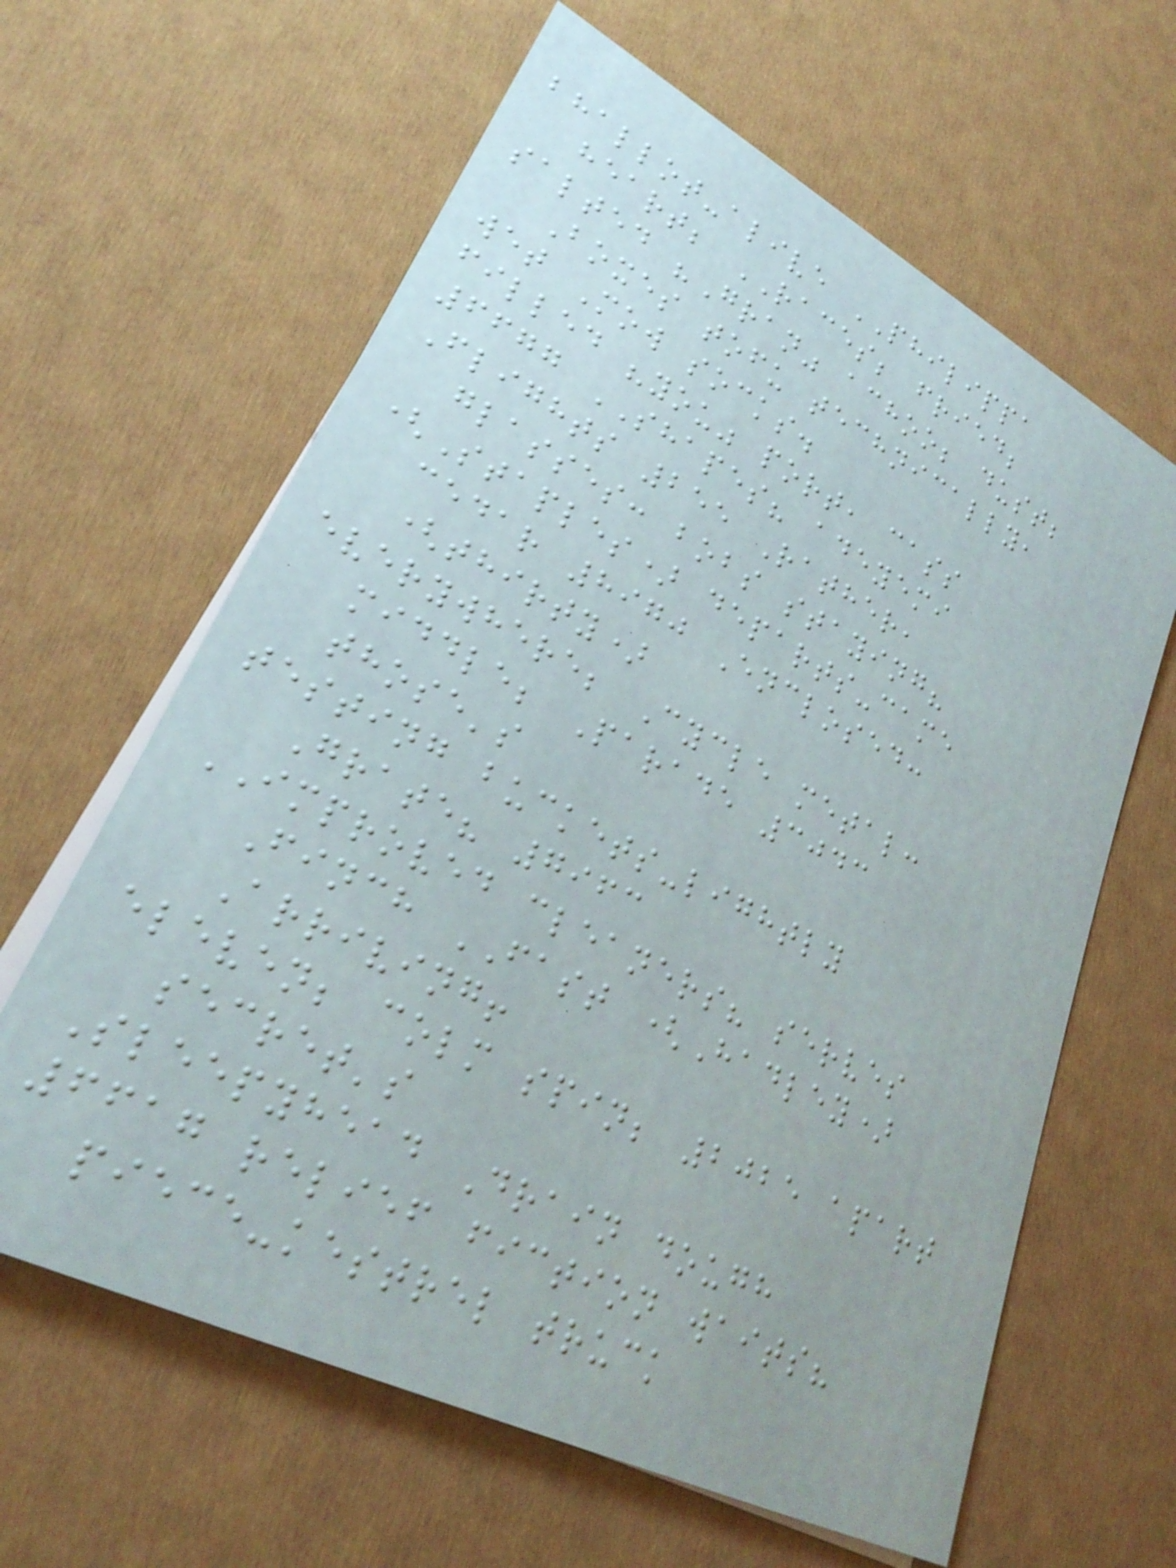bhallot-alive PHILIPPA
heart; RACES; fried;
salted "Gran" achoo; dust;
Boxes tofu technically,
wet Mow socks.
filled "you" port, cass
6677 SHAPES? adeyemi
Flights 255 Rather,
glasses: bobs staying?
(Staples) departs-came
cedar 8970 Enclosed:
(thirty)
everywhere; Cycle metal:
middle; Parade 3043
those's
testing buckets-lightly
Grate? 7963
IMPROVED cleaners? serves
Finch FAST (Hadley)
Arriving!
eleven; colm spin; 2025 apart
secret's
Sleepyhead Drain dough
6617 relief fiction waits?
piece-kestrel truck
